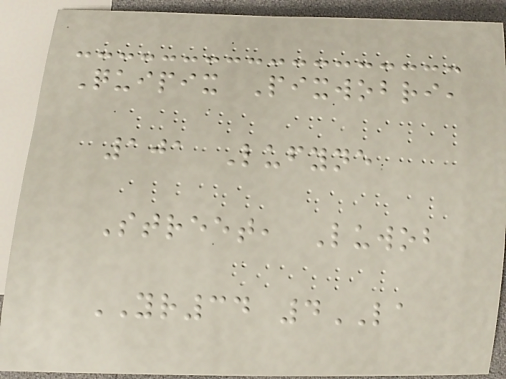Quipix Pixwobri,
101 Lufyne
Street, Luwob
YR34 4LA
